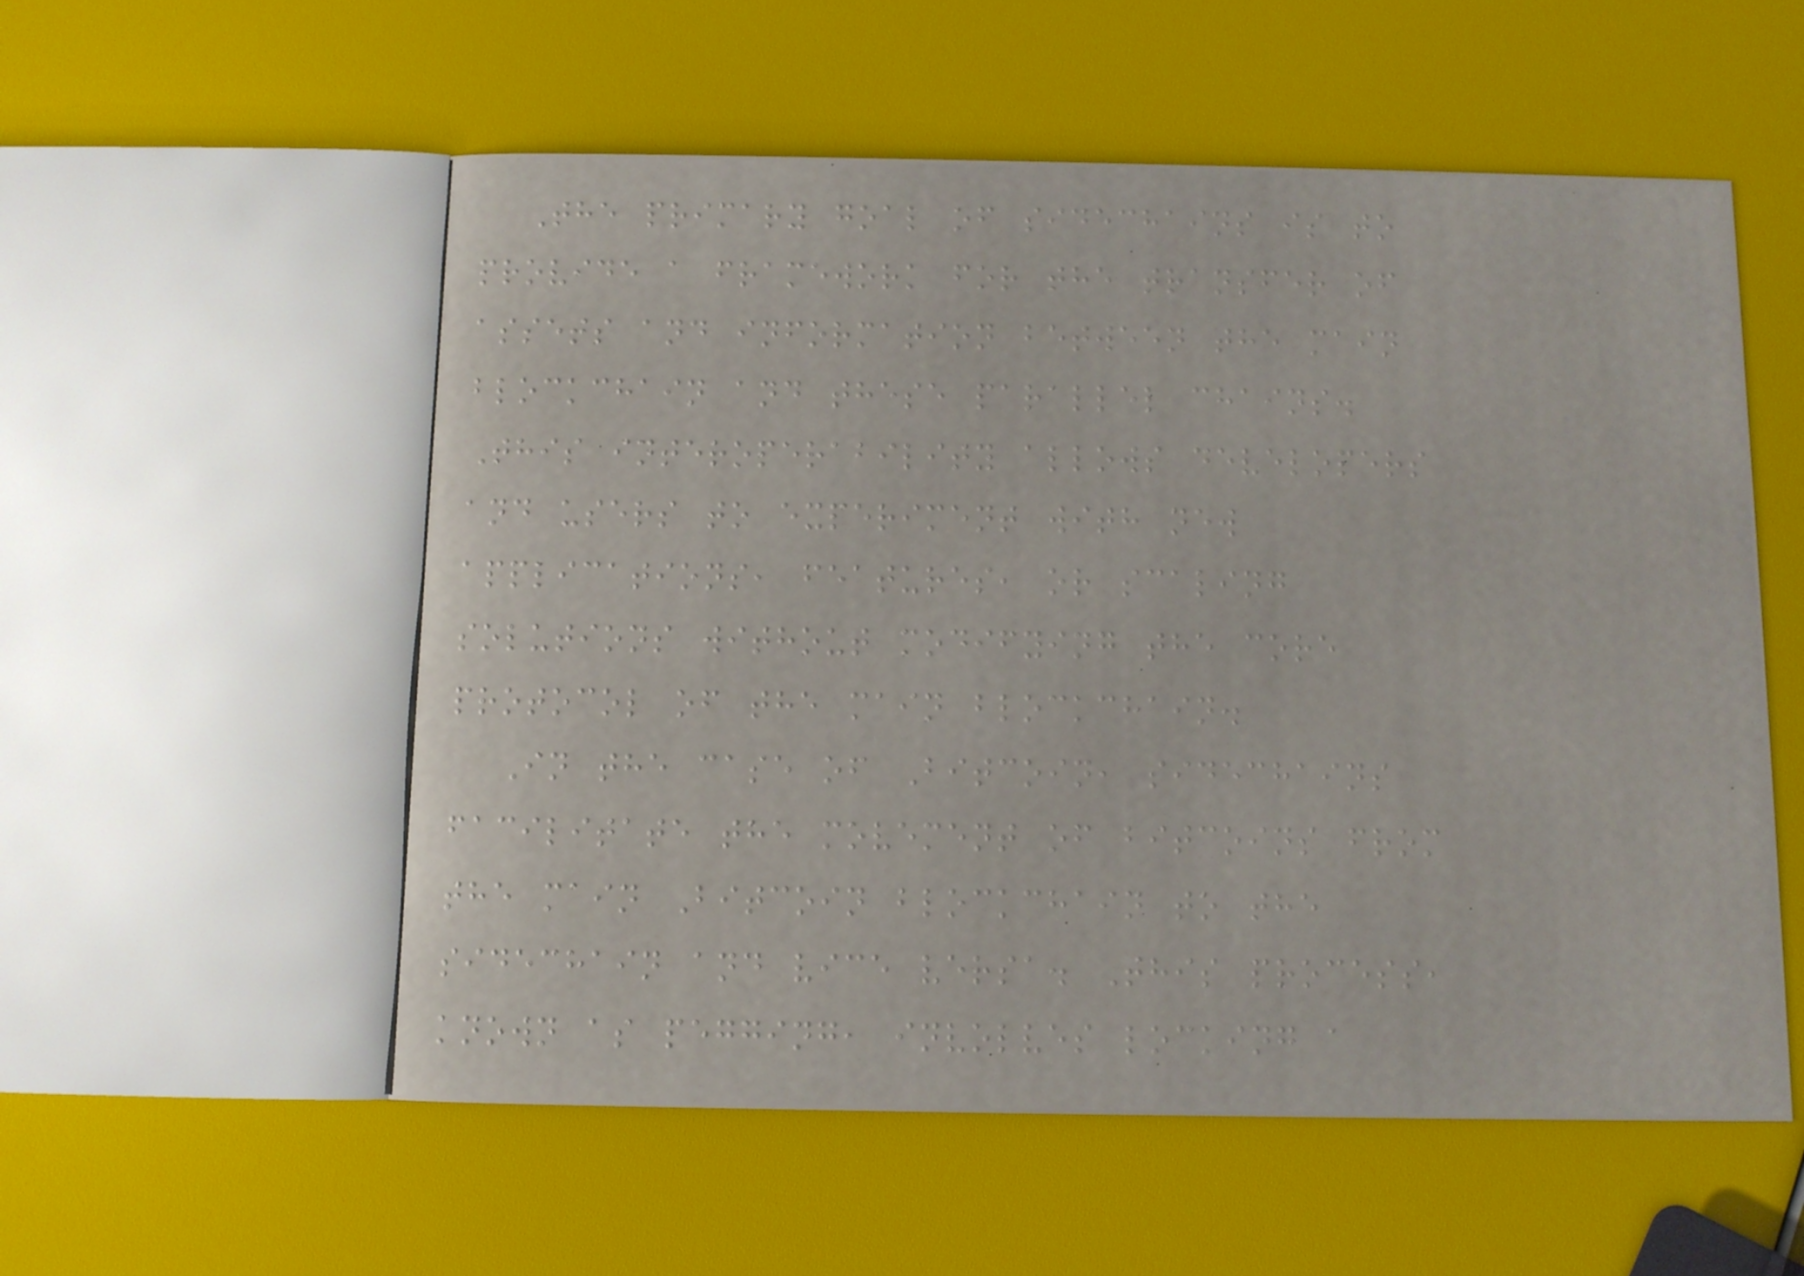The primary goal of sidechains is to
provide a framework for the transfer of
assets and information between the main
blockchain and these parallel chains.
This interoperability allows developers
and users to experiment with new
applications, features, or scaling
solutions without modifying the core
protocol of the main blockchain.
In the case of Bitcoin, sidechains
facilitate the movement of bitcoins from
the main Bitcoin blockchain to the
sidechain and vice versa. This process,
known as pegging, involves locking a
